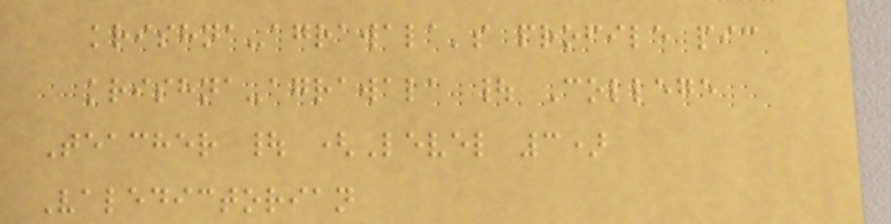krishna-agrawala's profile pic
krishna-agrawala | College
Teacher | (Level 3)
Valedictorian
